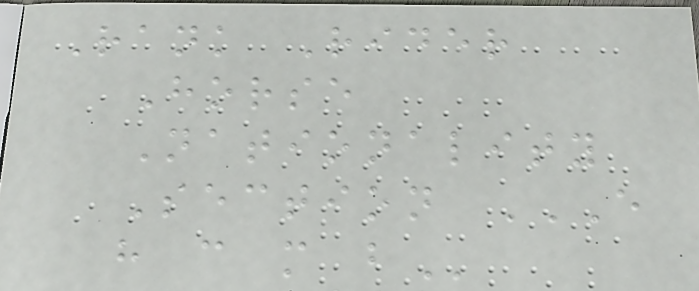Rank Rider
Horse
Nationality
Section E
H C M B
